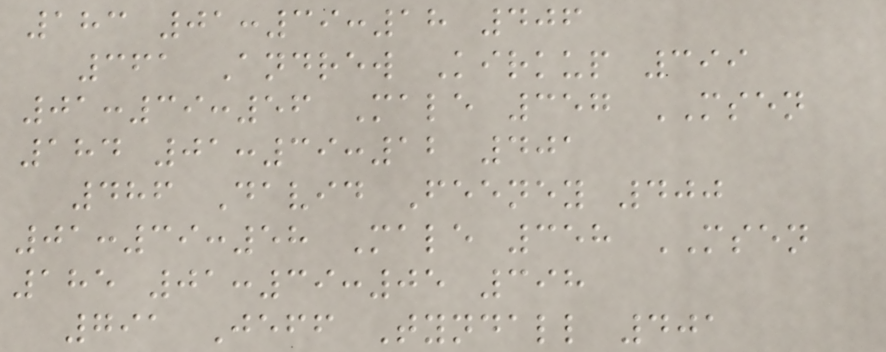183 01:39:18 406
361 Andrew Kirkup 399
01:39:56 Male 357 MSEN
184 01:39:12 401
486 David Feeney 400
01:39:58 Male 358 MSEN
185 01:39:05 398
791 Jeff Tyndall 401
